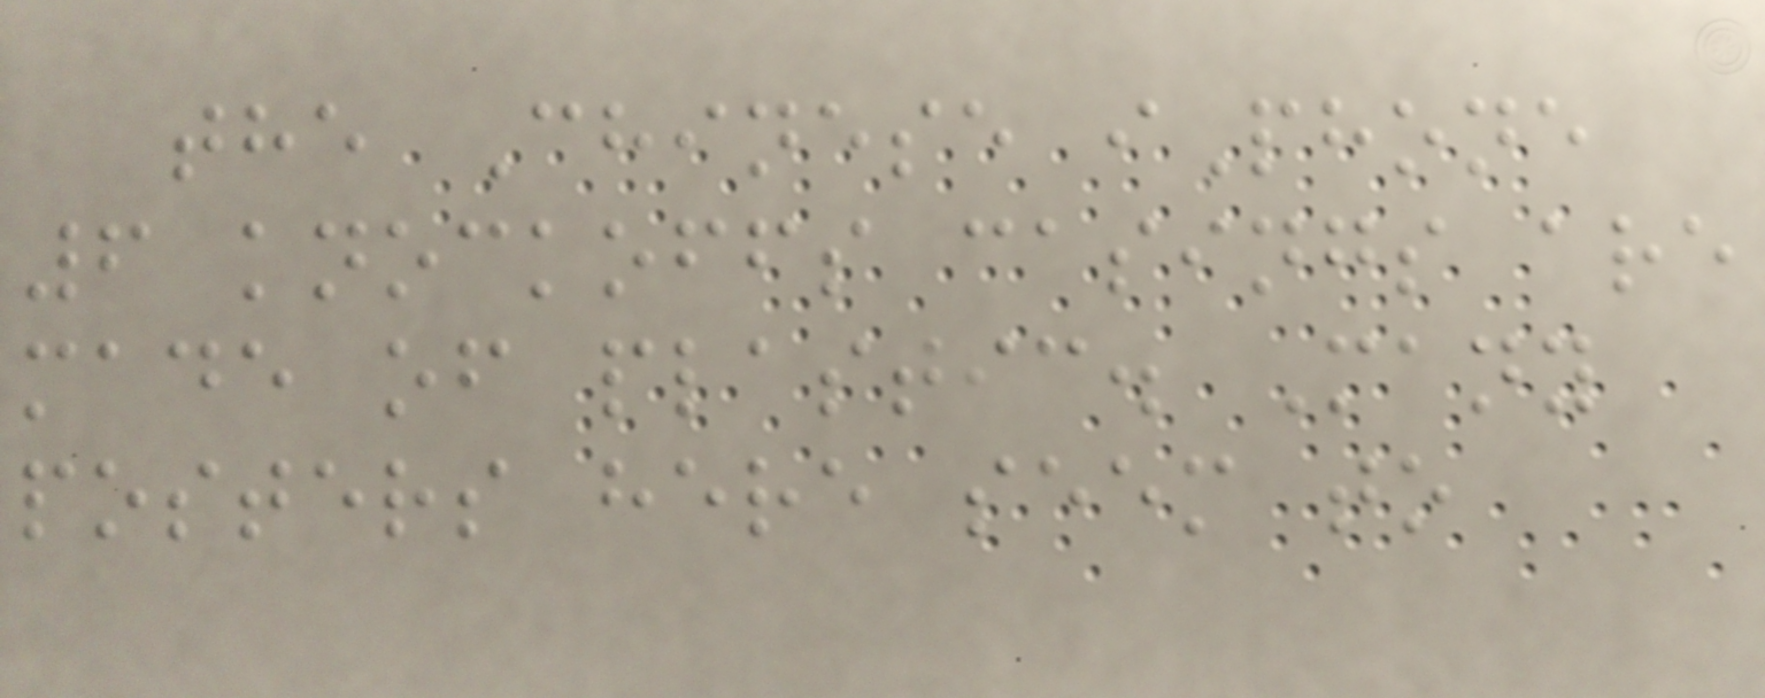the Chinese iPhone
6 knockoffs casings are
made of plastic. Many
posters here seem to
